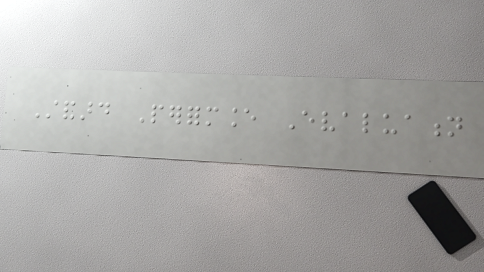Standard Performance Evaluation
